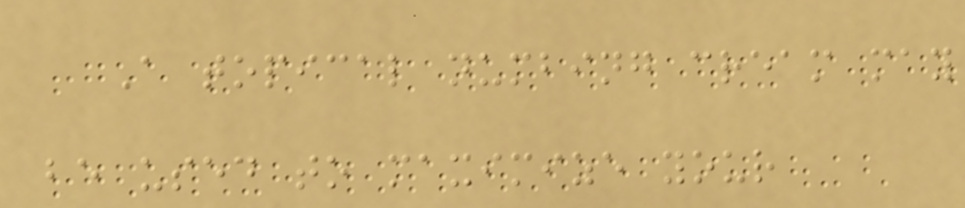A topical numbing cream may
be used to maximize your
